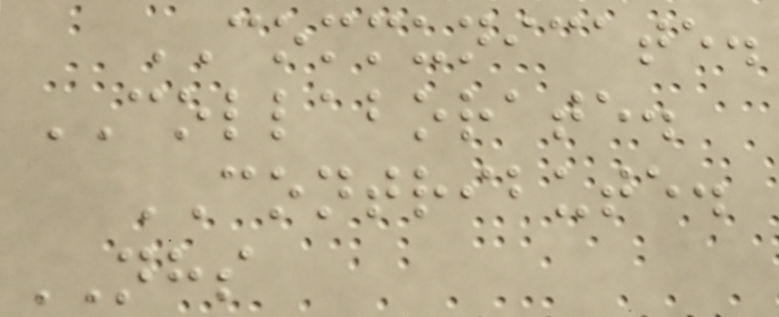COMMUNICATE.
COLLABORATE.
CONTRIBUTE.
NHS
